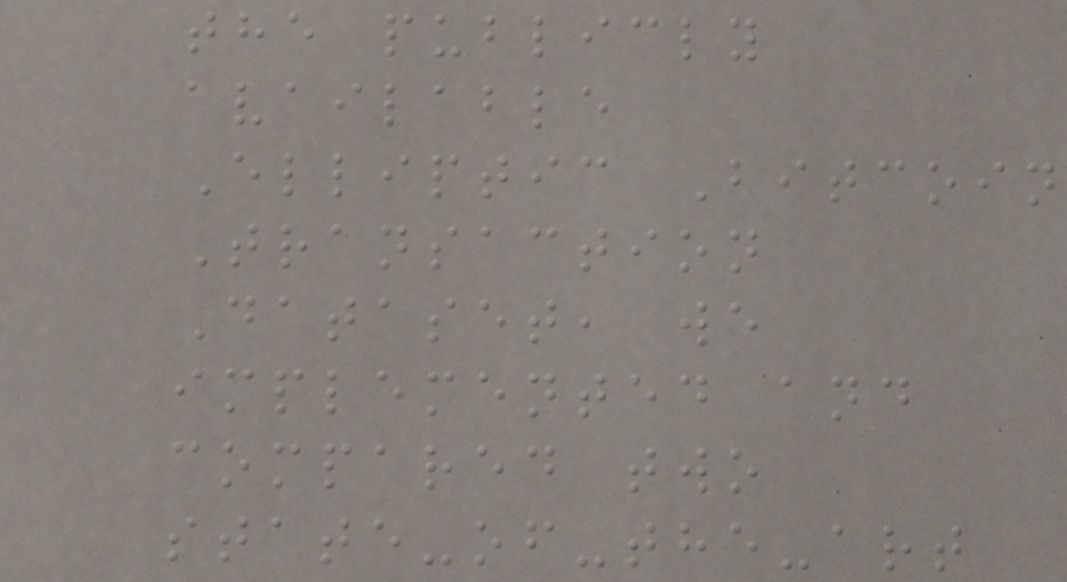the publicly
available
Elliptic Bitcoin
Transaction
Dataset, we
implemented and
compared two
state-of-the-art
